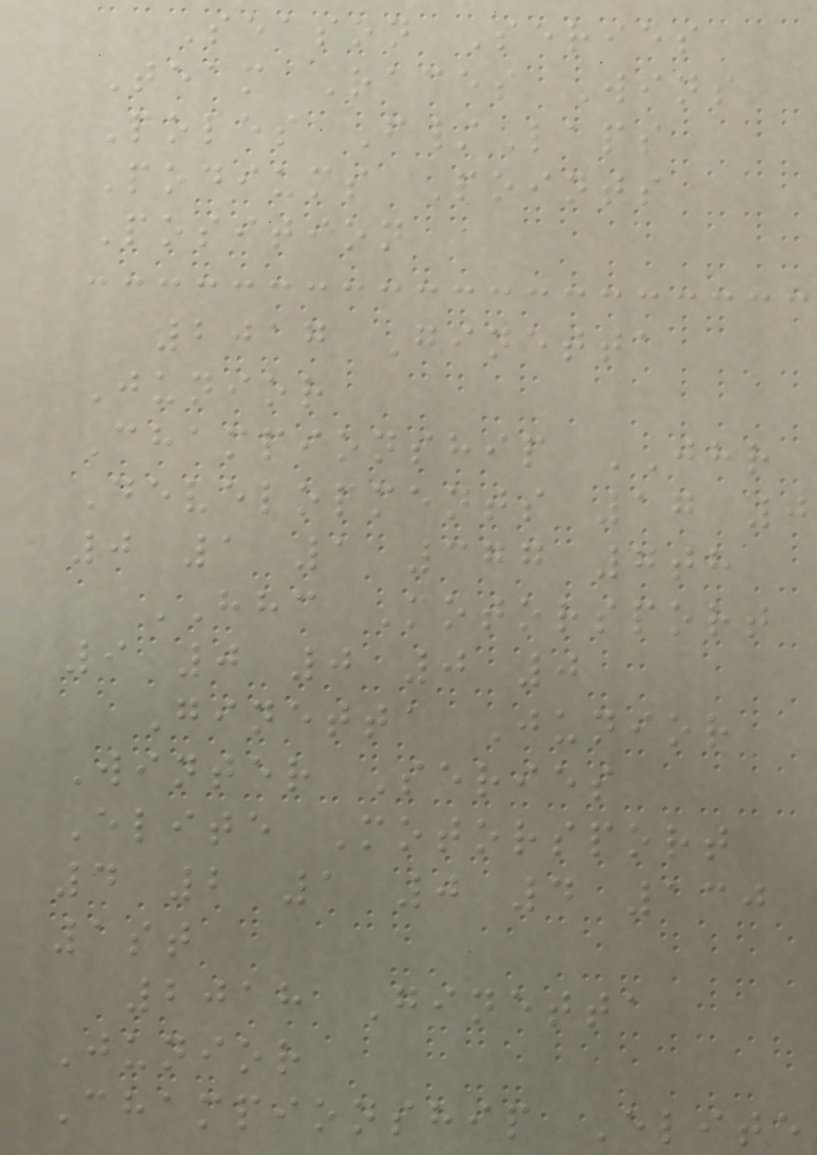Season Series
Team Races Wins
Poles F/Laps
Podiums Points
Position
2017 Ginetta
Junior
Championship JHR
Developments 17 0
0 1 1 377 7th
HHC Motorsport
9 0 0 0 0
Ginetta Junior
Winter Series
Elite Motorsport
4 2 1 0 4 130
1st
2018 Ginetta
Junior
Championship Elite
